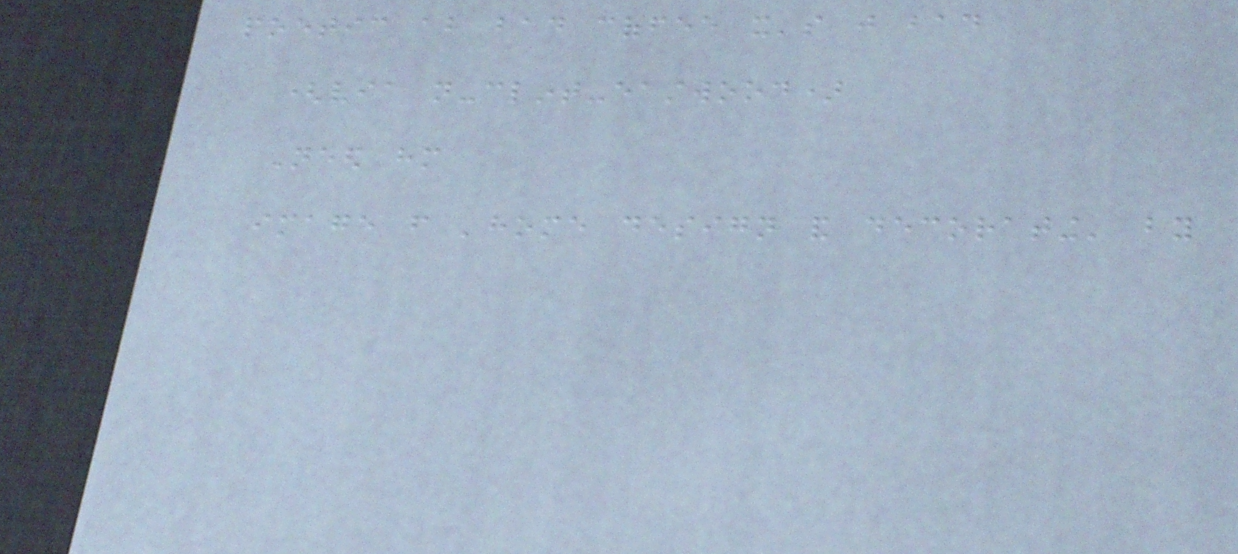poetic about bad coffee it's just bad
(via not-clint-eastwood)
Need him
image from 'home design and decorating' by
